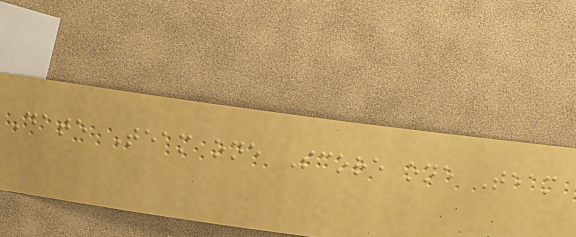Date Team one Score one Team
